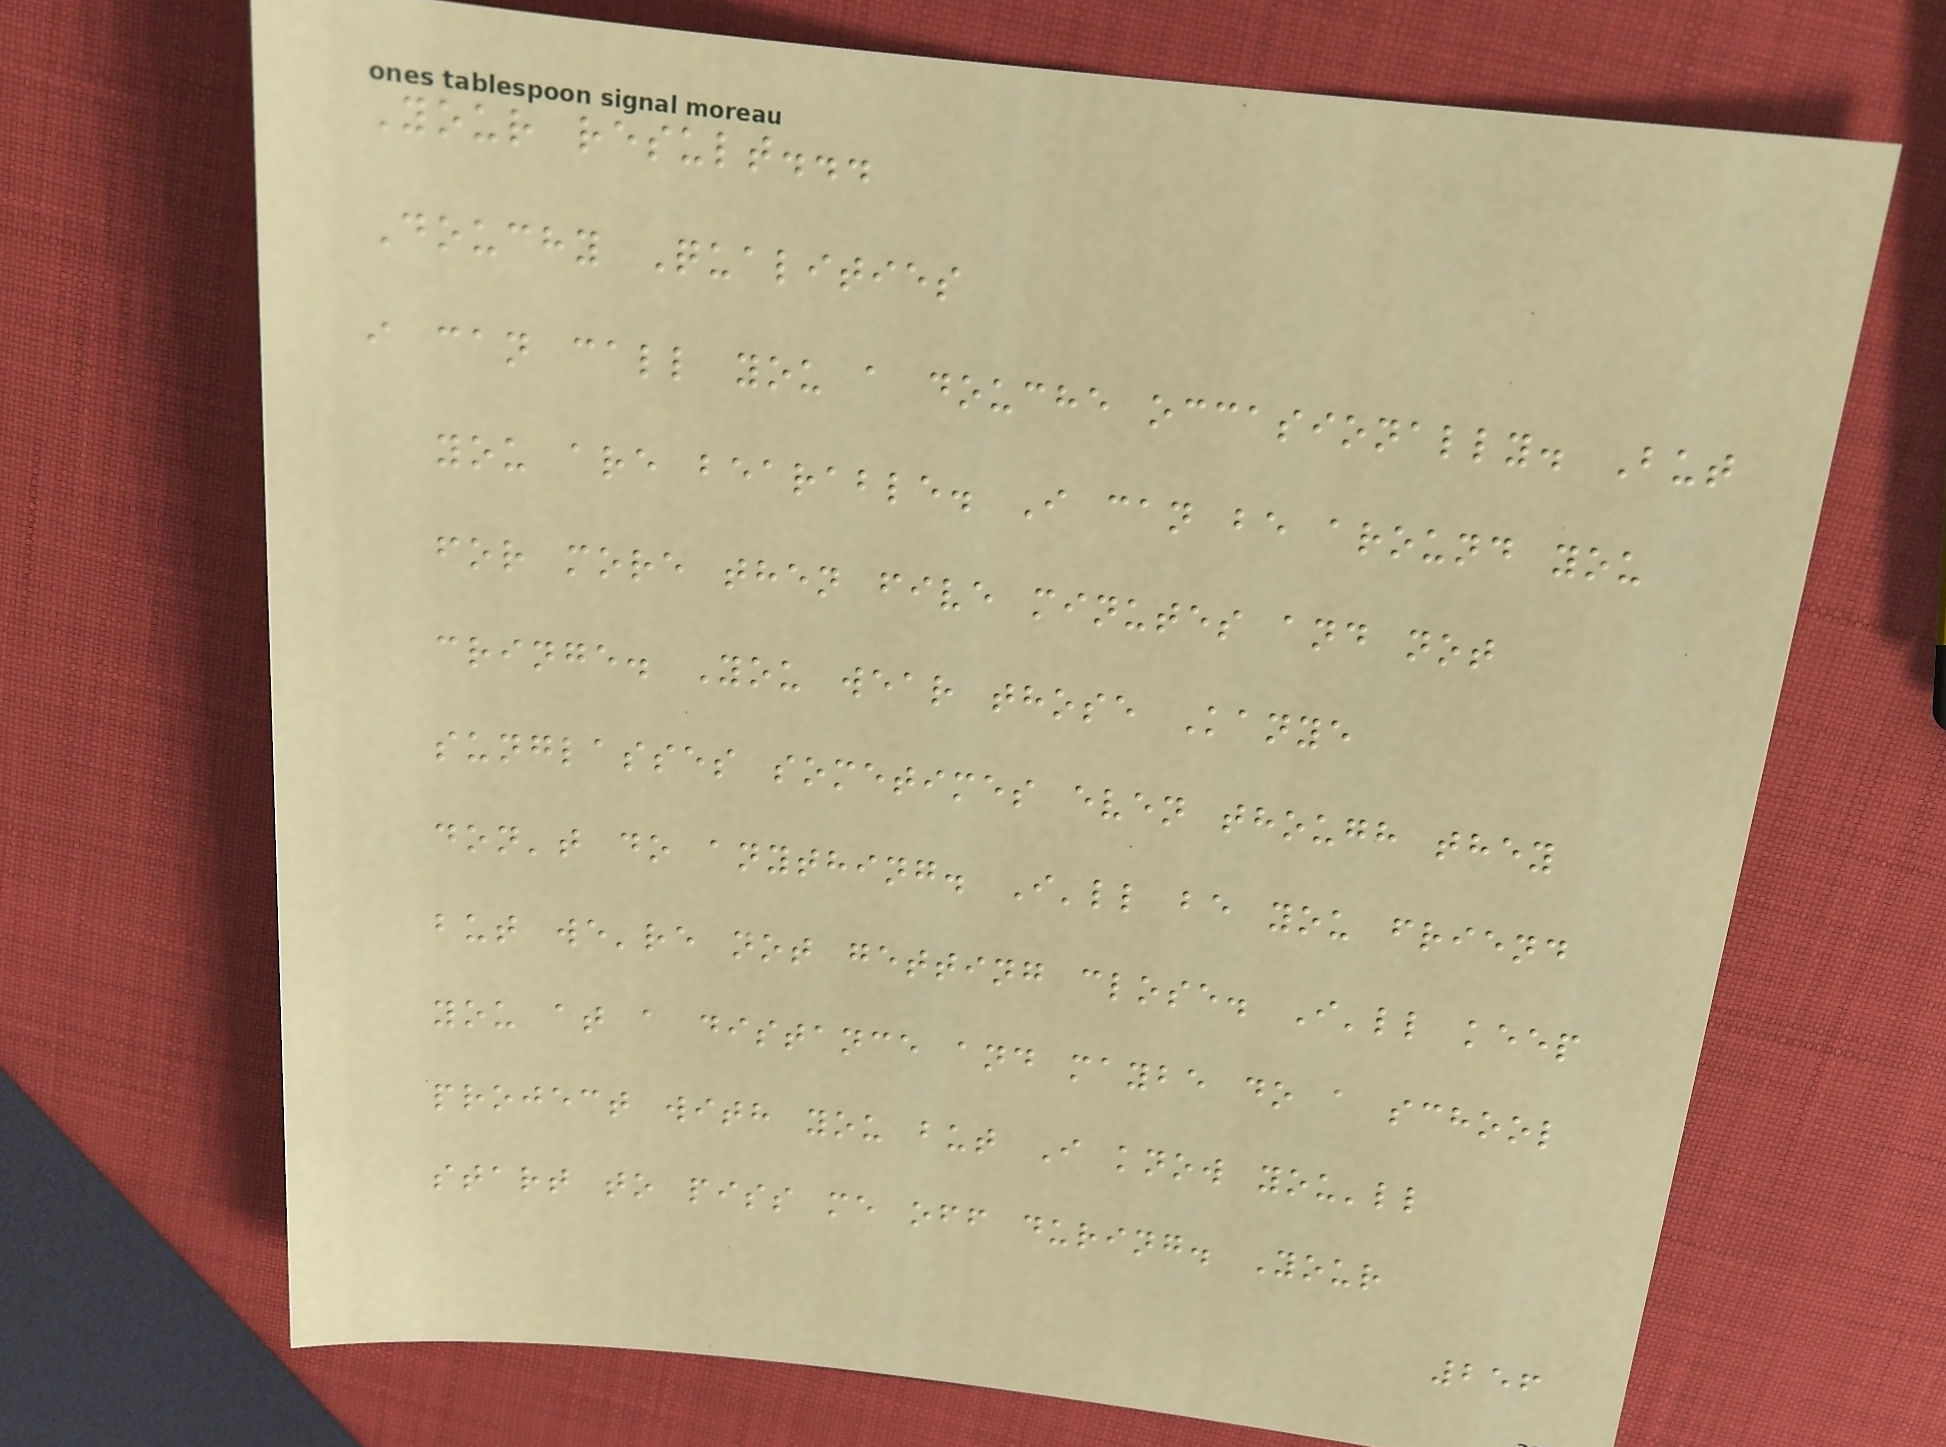Your result...
Douchy Qualities
i can call you a douche occasionally. But
you are bearable. I can be around you
for more then five minutes and not
cringe. You wear those Kanye
sunglasses sometimes even though they
don't do anything. I'll be you friend
but we're not getting close. I'll keep
you at a distance and maybe do a school
project with you but I know you'll
start to piss me off during. Your
256
